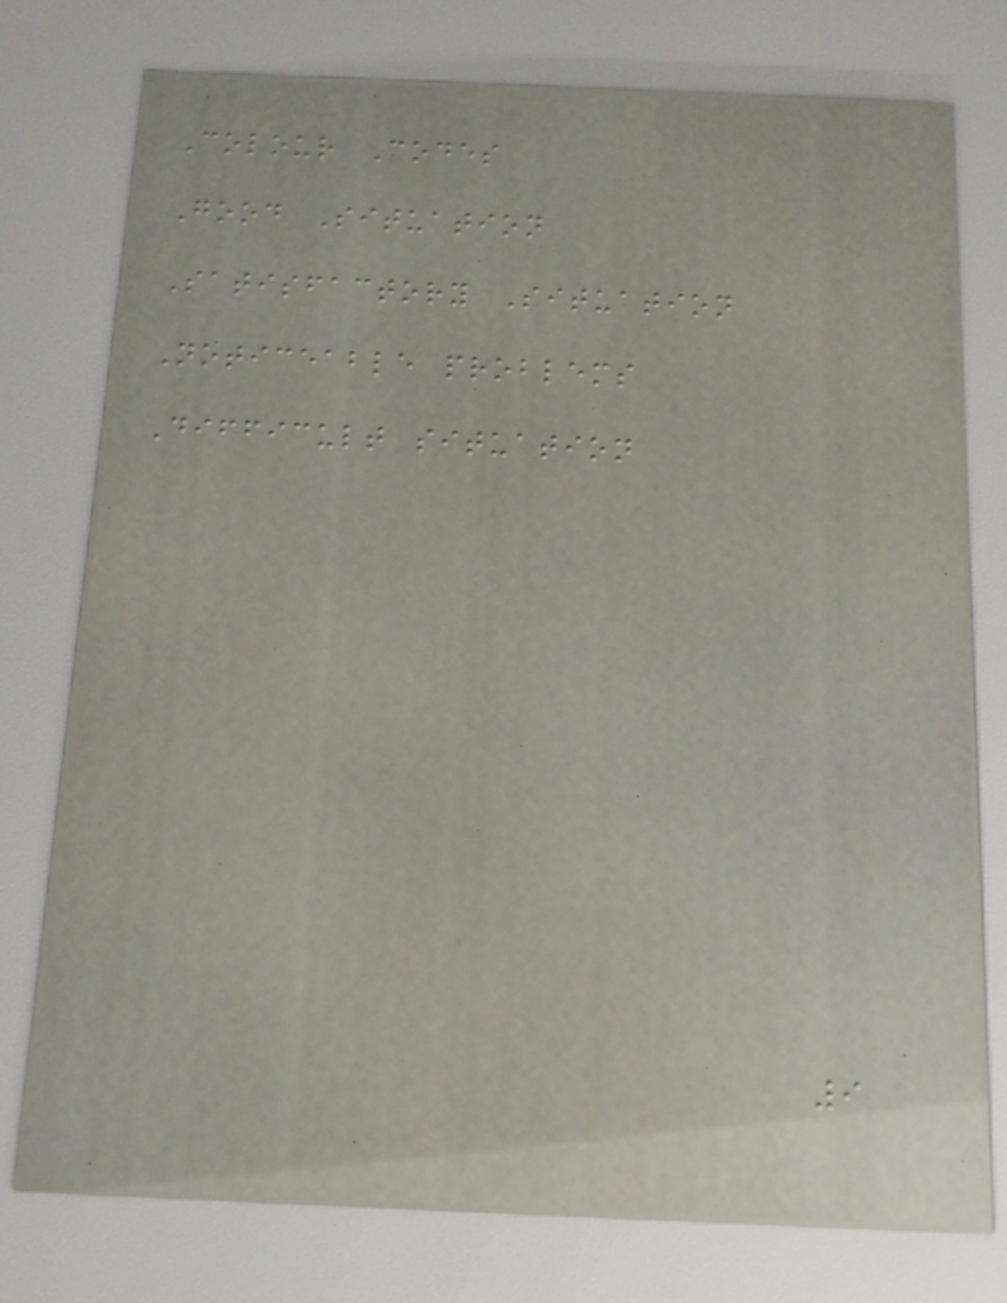Colour Codes
Good Situation
Satisfactory Situation
Noticeable problems
Difficult situation
9
